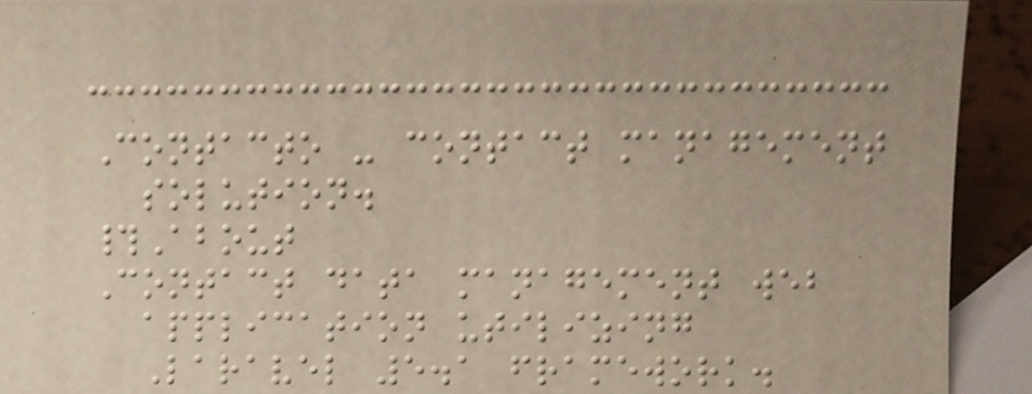Contacto - contact management
solution.
#About
Contact data management web
application utilizing
Laravel 5.1 framework.
